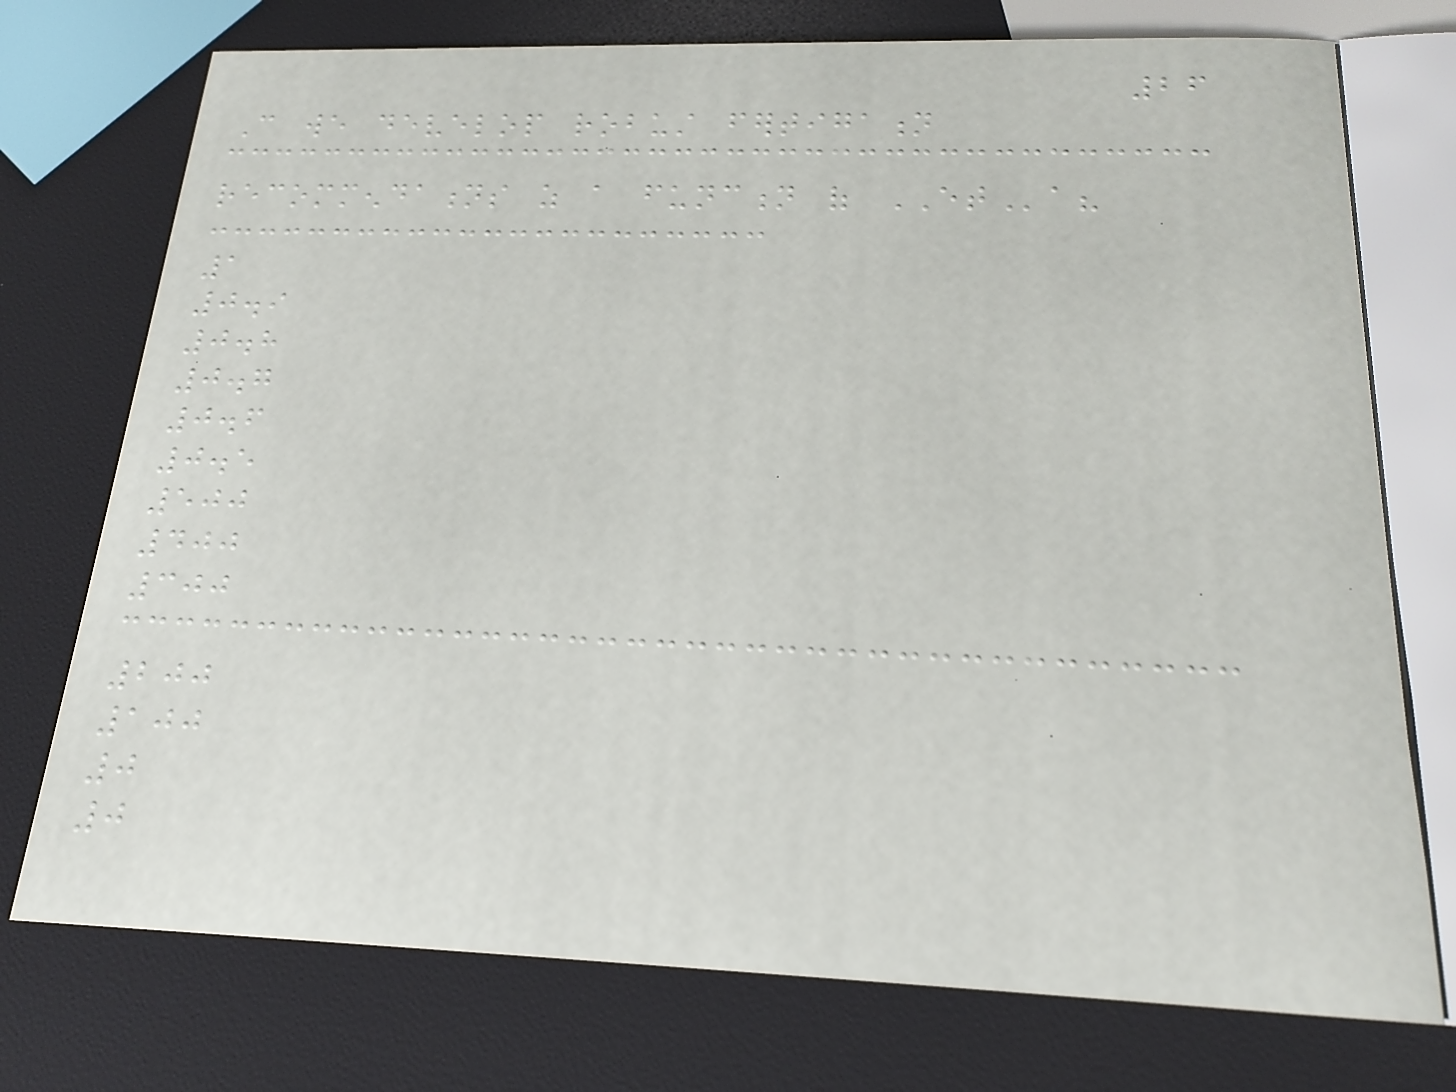26
Can we develop robust fertigation
recommendations as a function of ETa?
1
0.9
0.8
0.7
0.6
0.5
500
400
300
200
100
0
0
